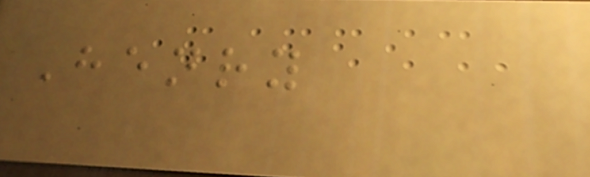Henry
